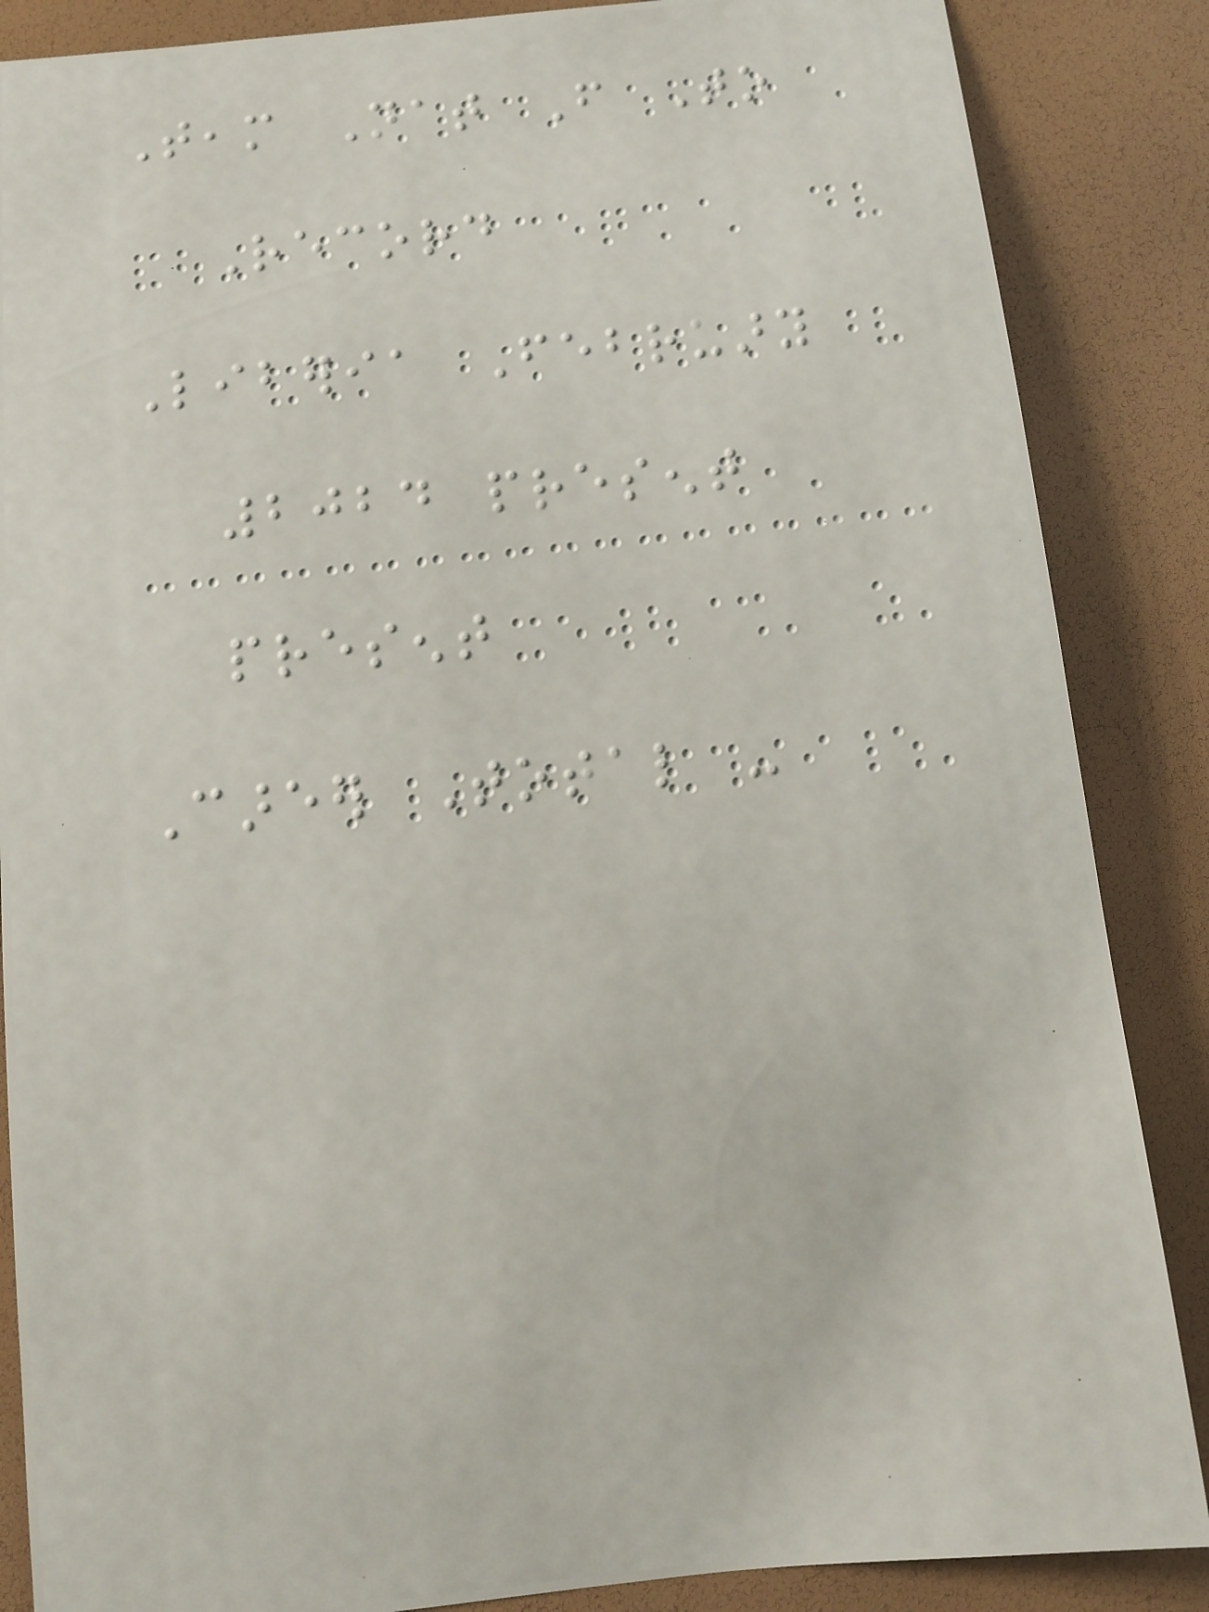Team Nat From To
Record
Liberia February
2024 present
present
Career Total -
